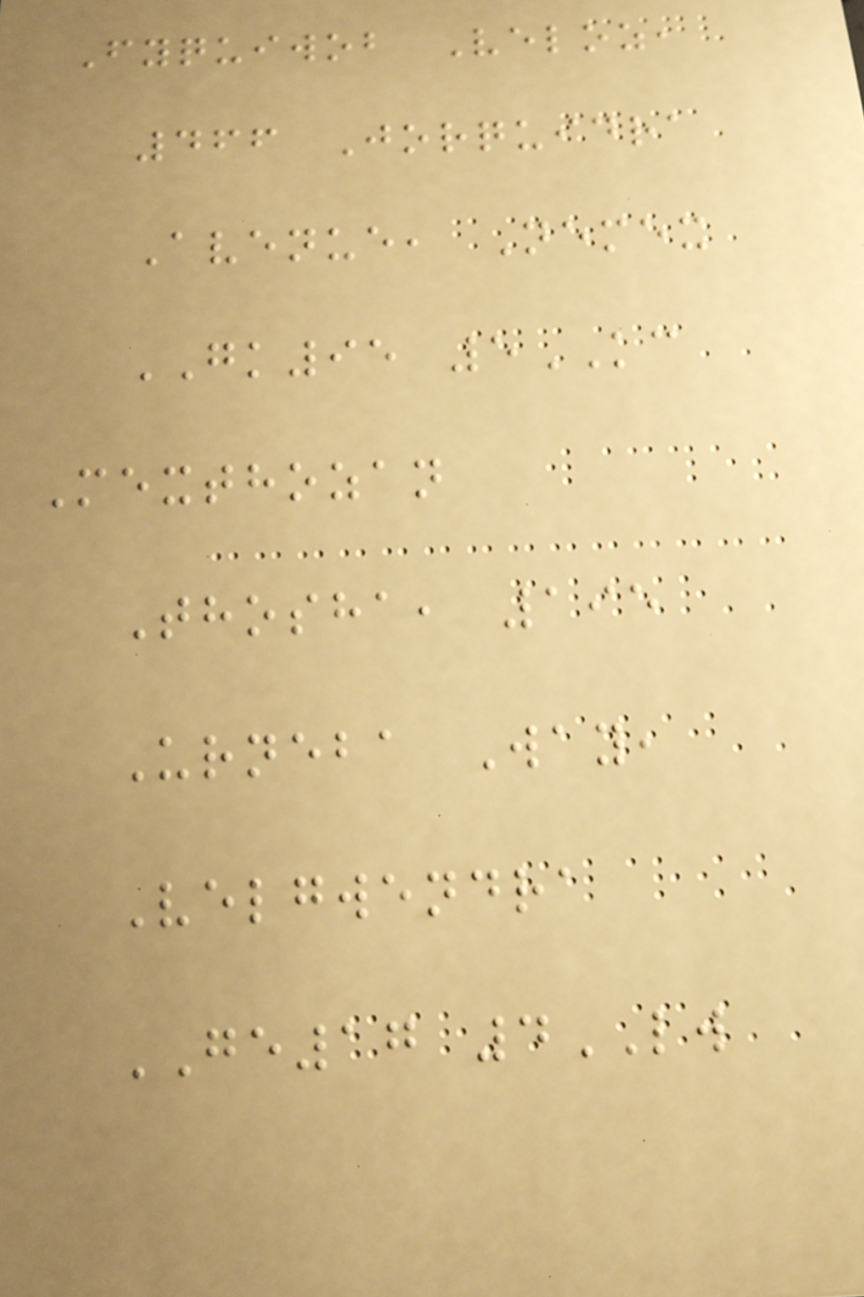Fyquiwob Veloz,
466 Jorquidra
Avenue, Nemex
GK95 5KC
Mexthozan
Thosha, 195
Urneba Way,
Velgwendra
GE17 4LW
